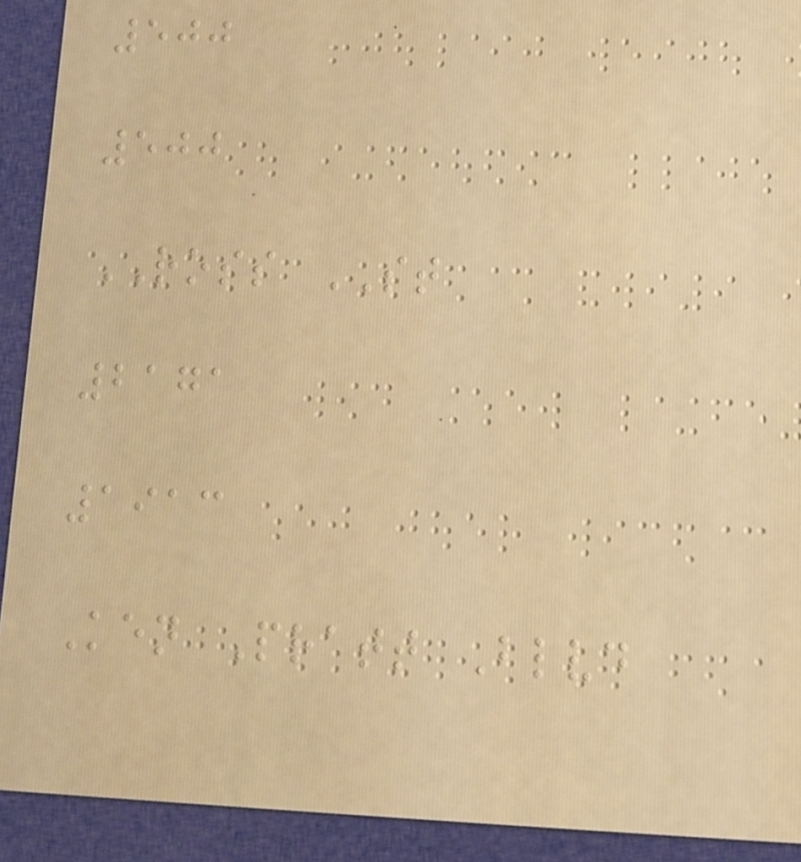500
500
ROSS ST
2171
1913
Ken Pratt Blvd
